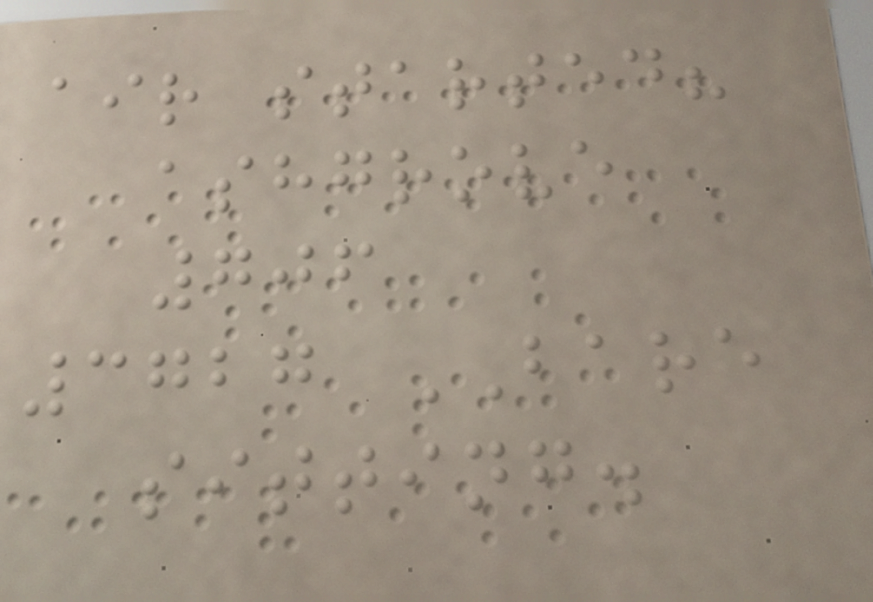air started?
ashgrove
706
3727 BARE
sitting.
